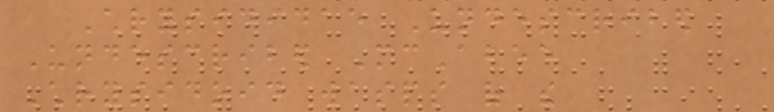Chrysididae Undescribed
Undescribed McAbee
Chrysidoid wasps of the
